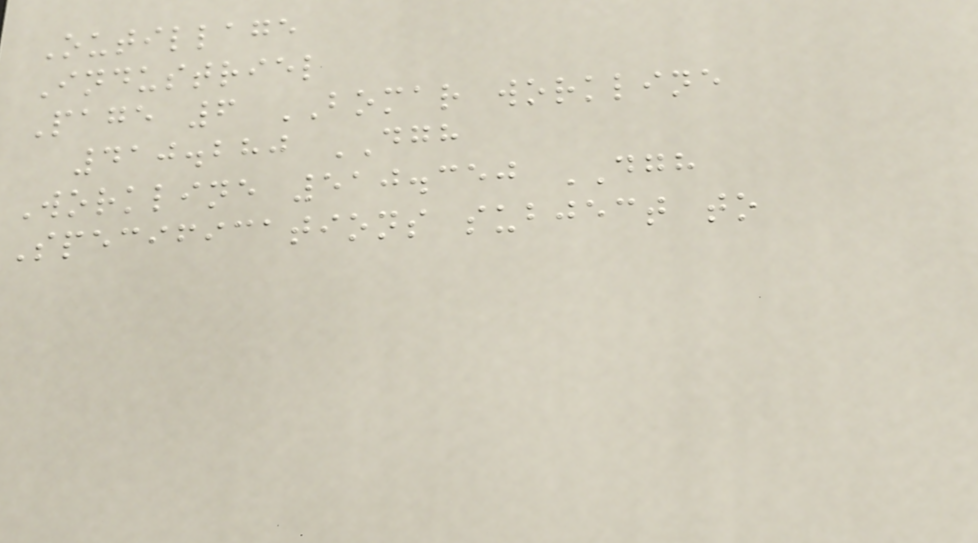Outillage
Industriel
Page 6 BOMAR workline
410.280 DGH
Workline 510.350 DGH
Specifications subject to
